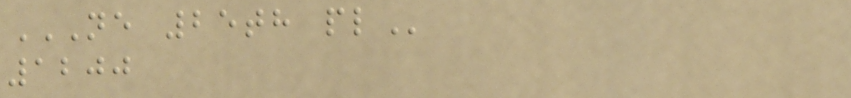NE 25TH PL
1200
